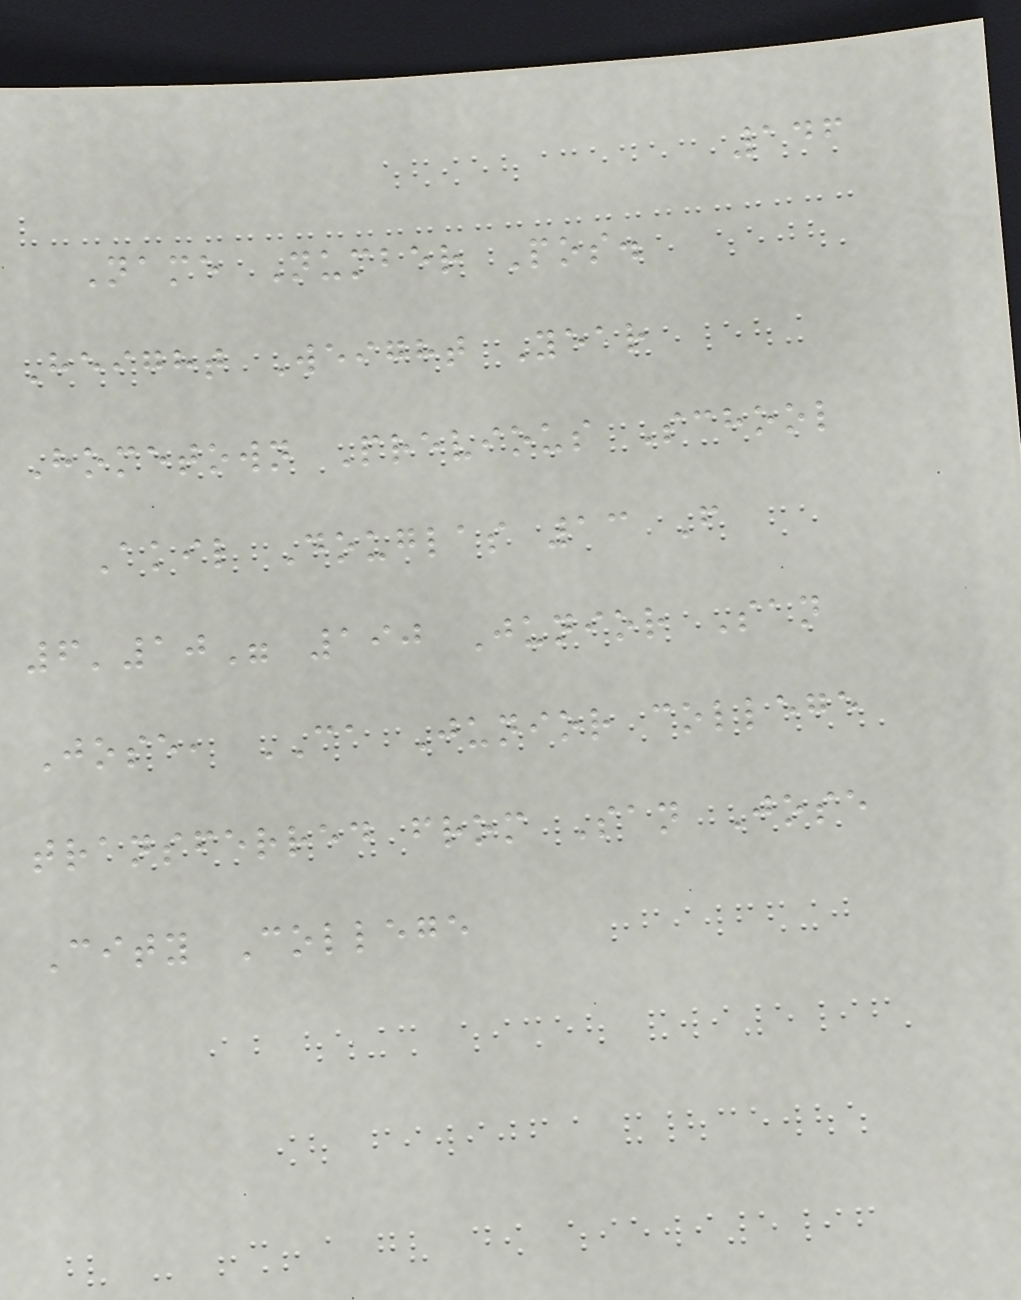146
Name Number Pos.
Height Weight Year
Hometown Previous School
Akil Douglas 13 F
6'10" 190 Junior San
Jose, CA Junior college
transferred from San Jose
City College
